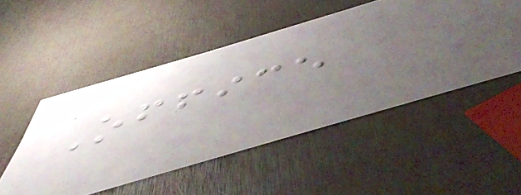Office
